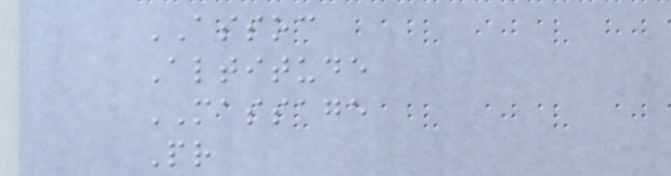ASSOC
Altitude
MASSAGE
Pr
